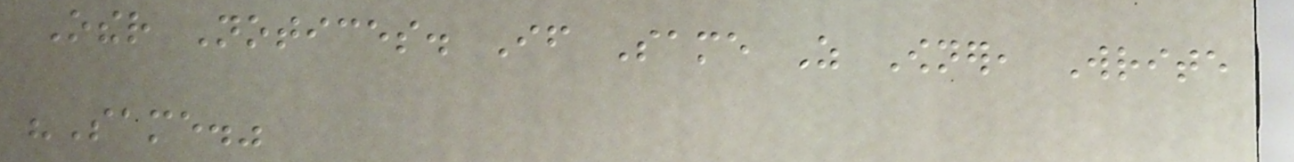Other Notices. If Same As Owner, Write
"Same."
